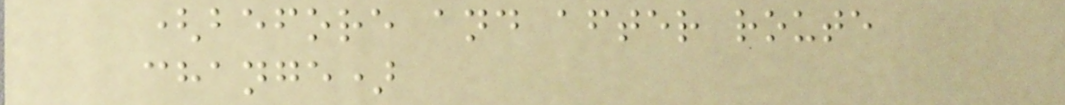(before and after route
change)
